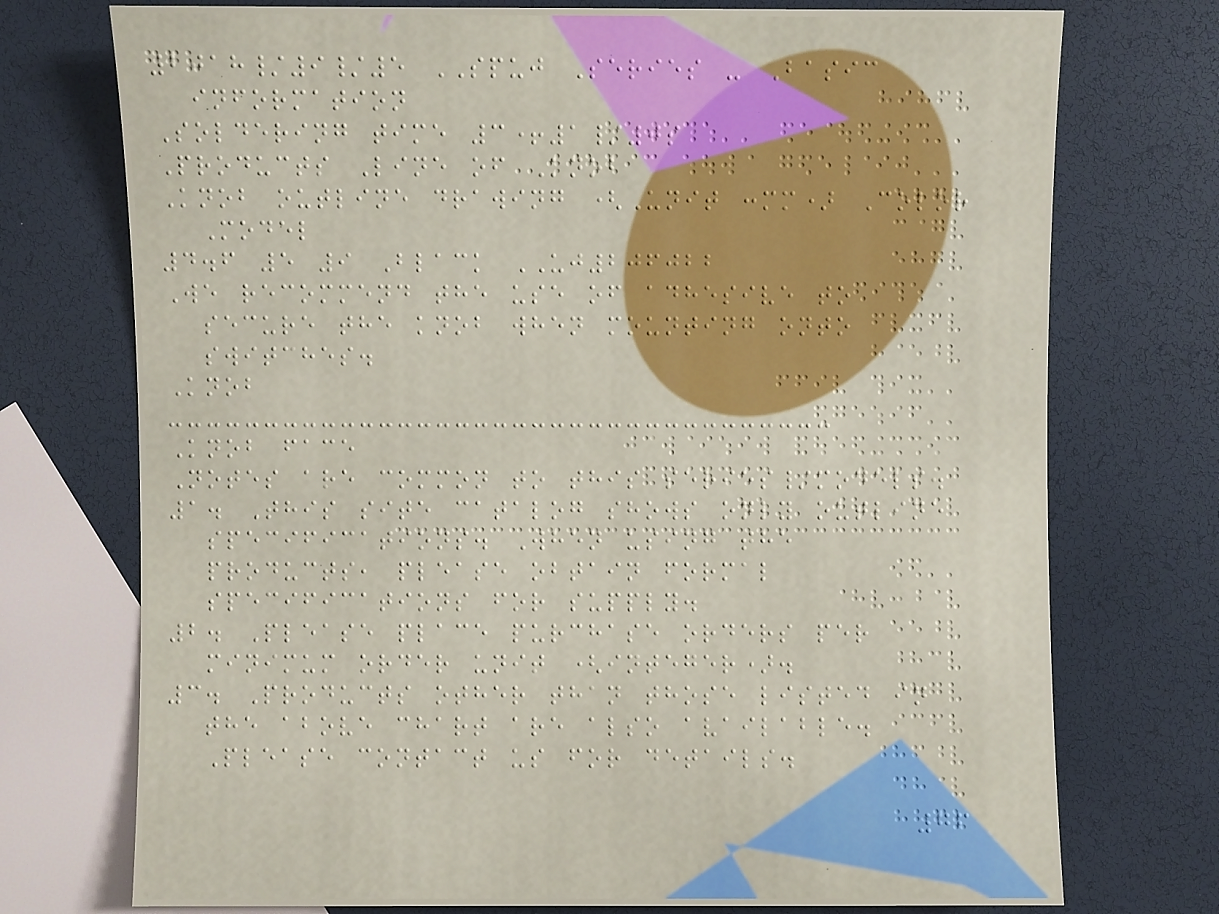2018/9/5 SPUJ Series - Basic
information
Soldering time 3+1/0s
Products Line of Knob
Knob outline drawing (Unit :mm) Color
Model
4.6 5 9 Black UJ206022
We recommend the use of adhesive to
secure the knob when mounting onto
switches.
Knob
Knob face
Notes are common to this series/models.
1. This site catalog shows only outline
specifications. When using the
products, please obtain formal
specifications for supply.
2. Please place purchase orders per
minimum order unit (integer).
3. Products other than those listed in
the above chart are also available.
Please contact us for details.
76
